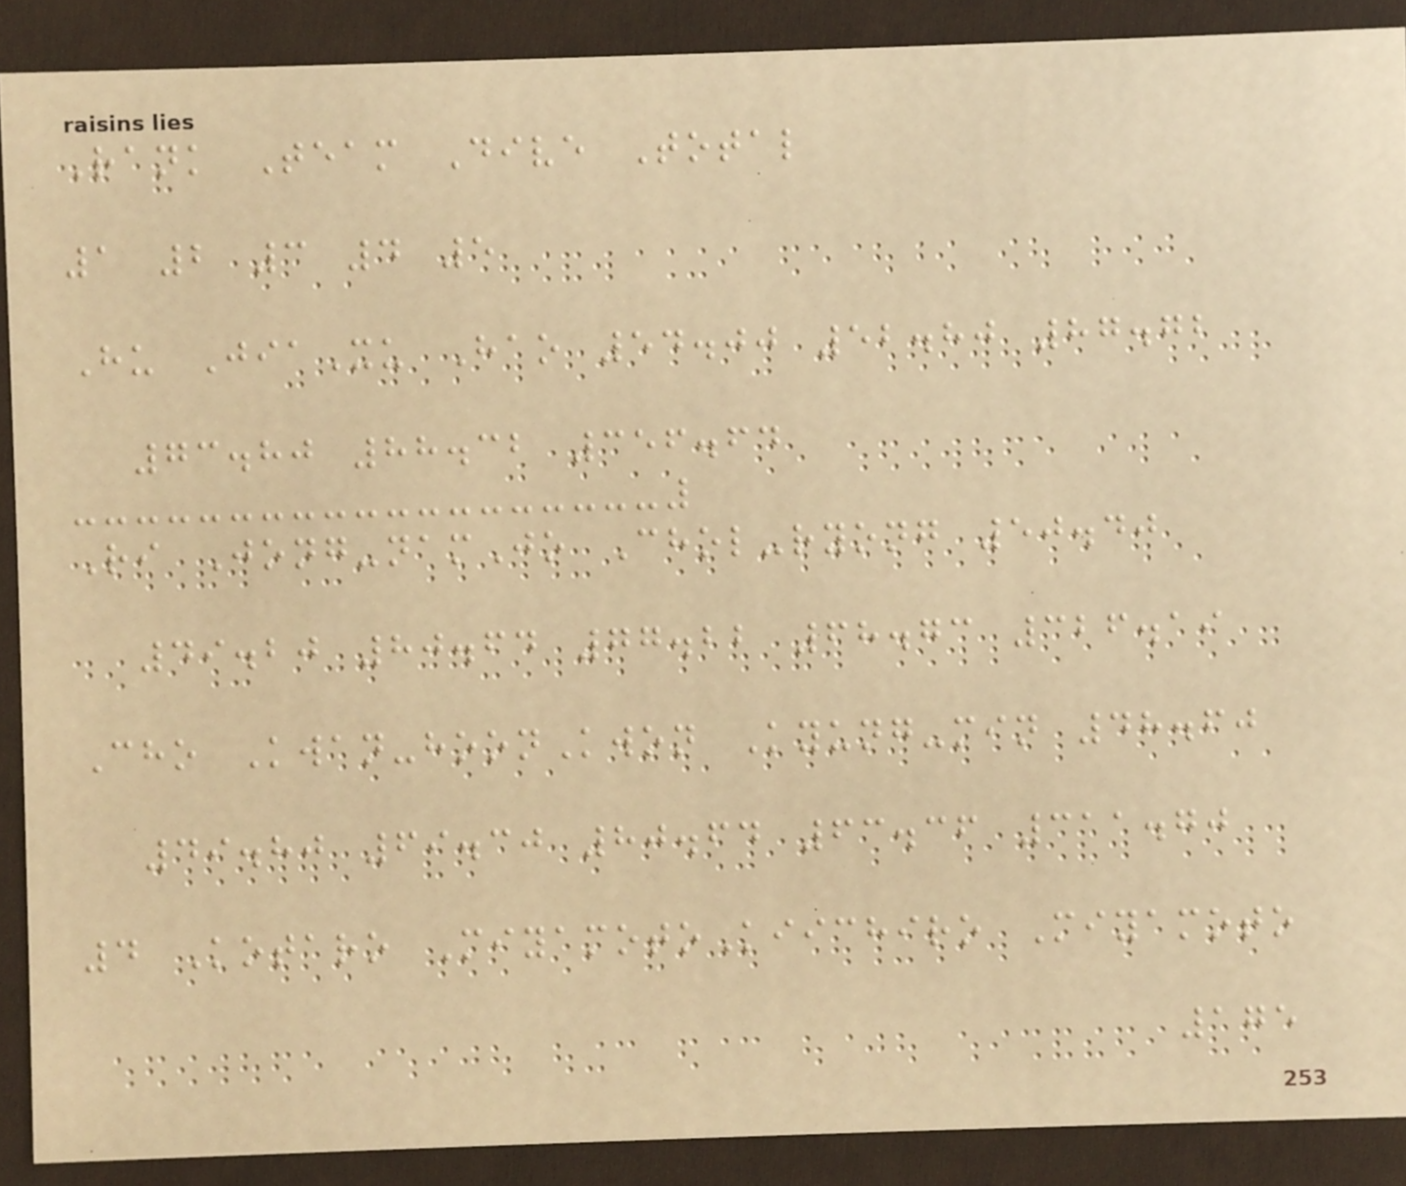Rank Team Dive Total
1 2 3 4 5
Hu JiaXu Hao 54.00 52.80 87.72
73.80 88.32 356.64
Ri Jong-namJo Chol-ryong 50.40
49.20 80.64 77.22 68.73 326.19
Cho Kwan-hoonKwon Kyung-min 48.60
49.80 69.30 80.64 63.36 311.70
4 Kotaro MiyamotoKiichiro Miyamoto
175
